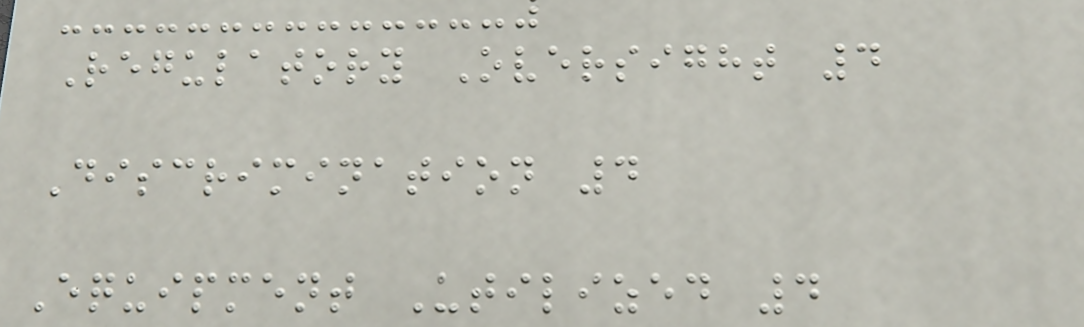Regulatory Oversight 4
Discrimination 4
Equipment Utilized 4
